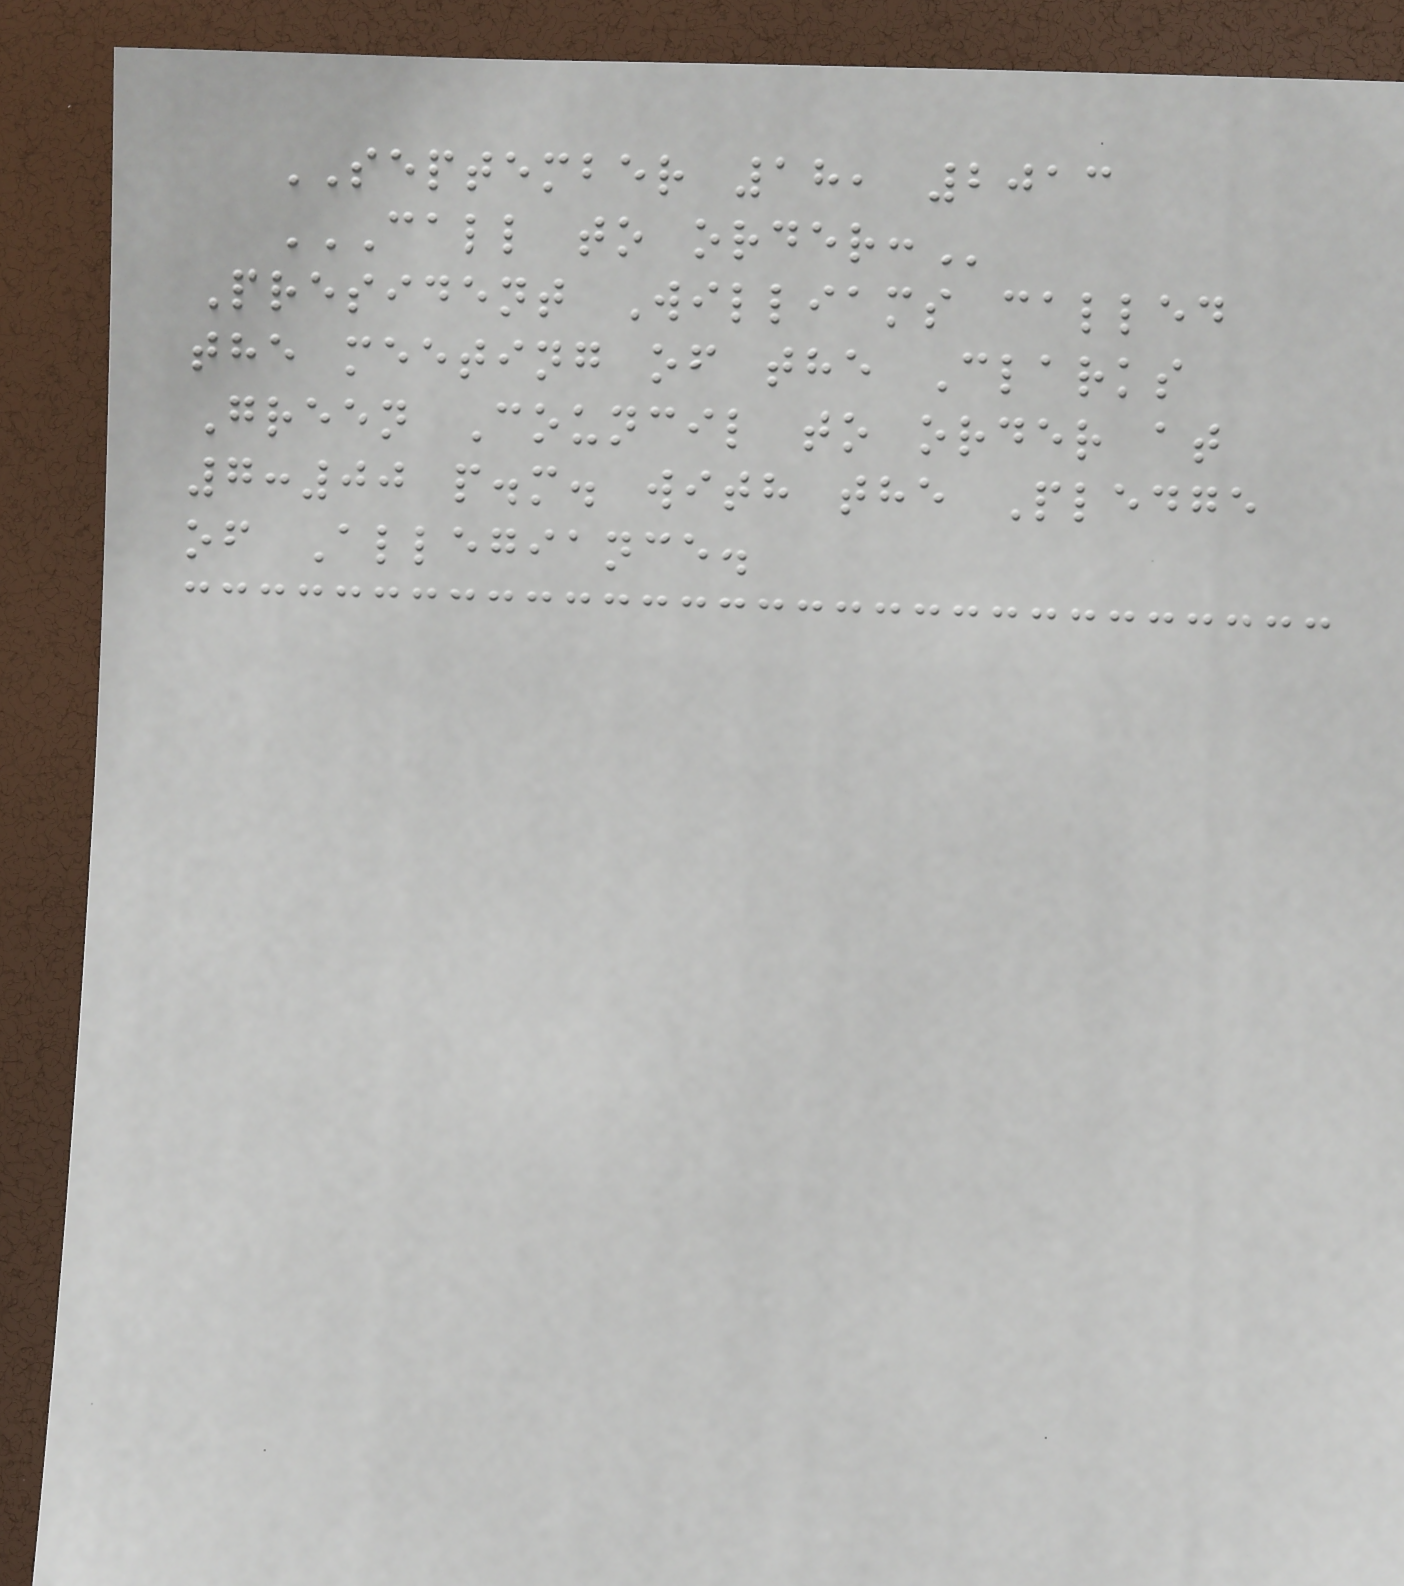SEPTEMBER 18, 2013
CALL TO ORDER:
President Williams called
the meeting of the Clarks
Green Council to order at
7:00 p.m. with the Pledge
of Allegiance.
